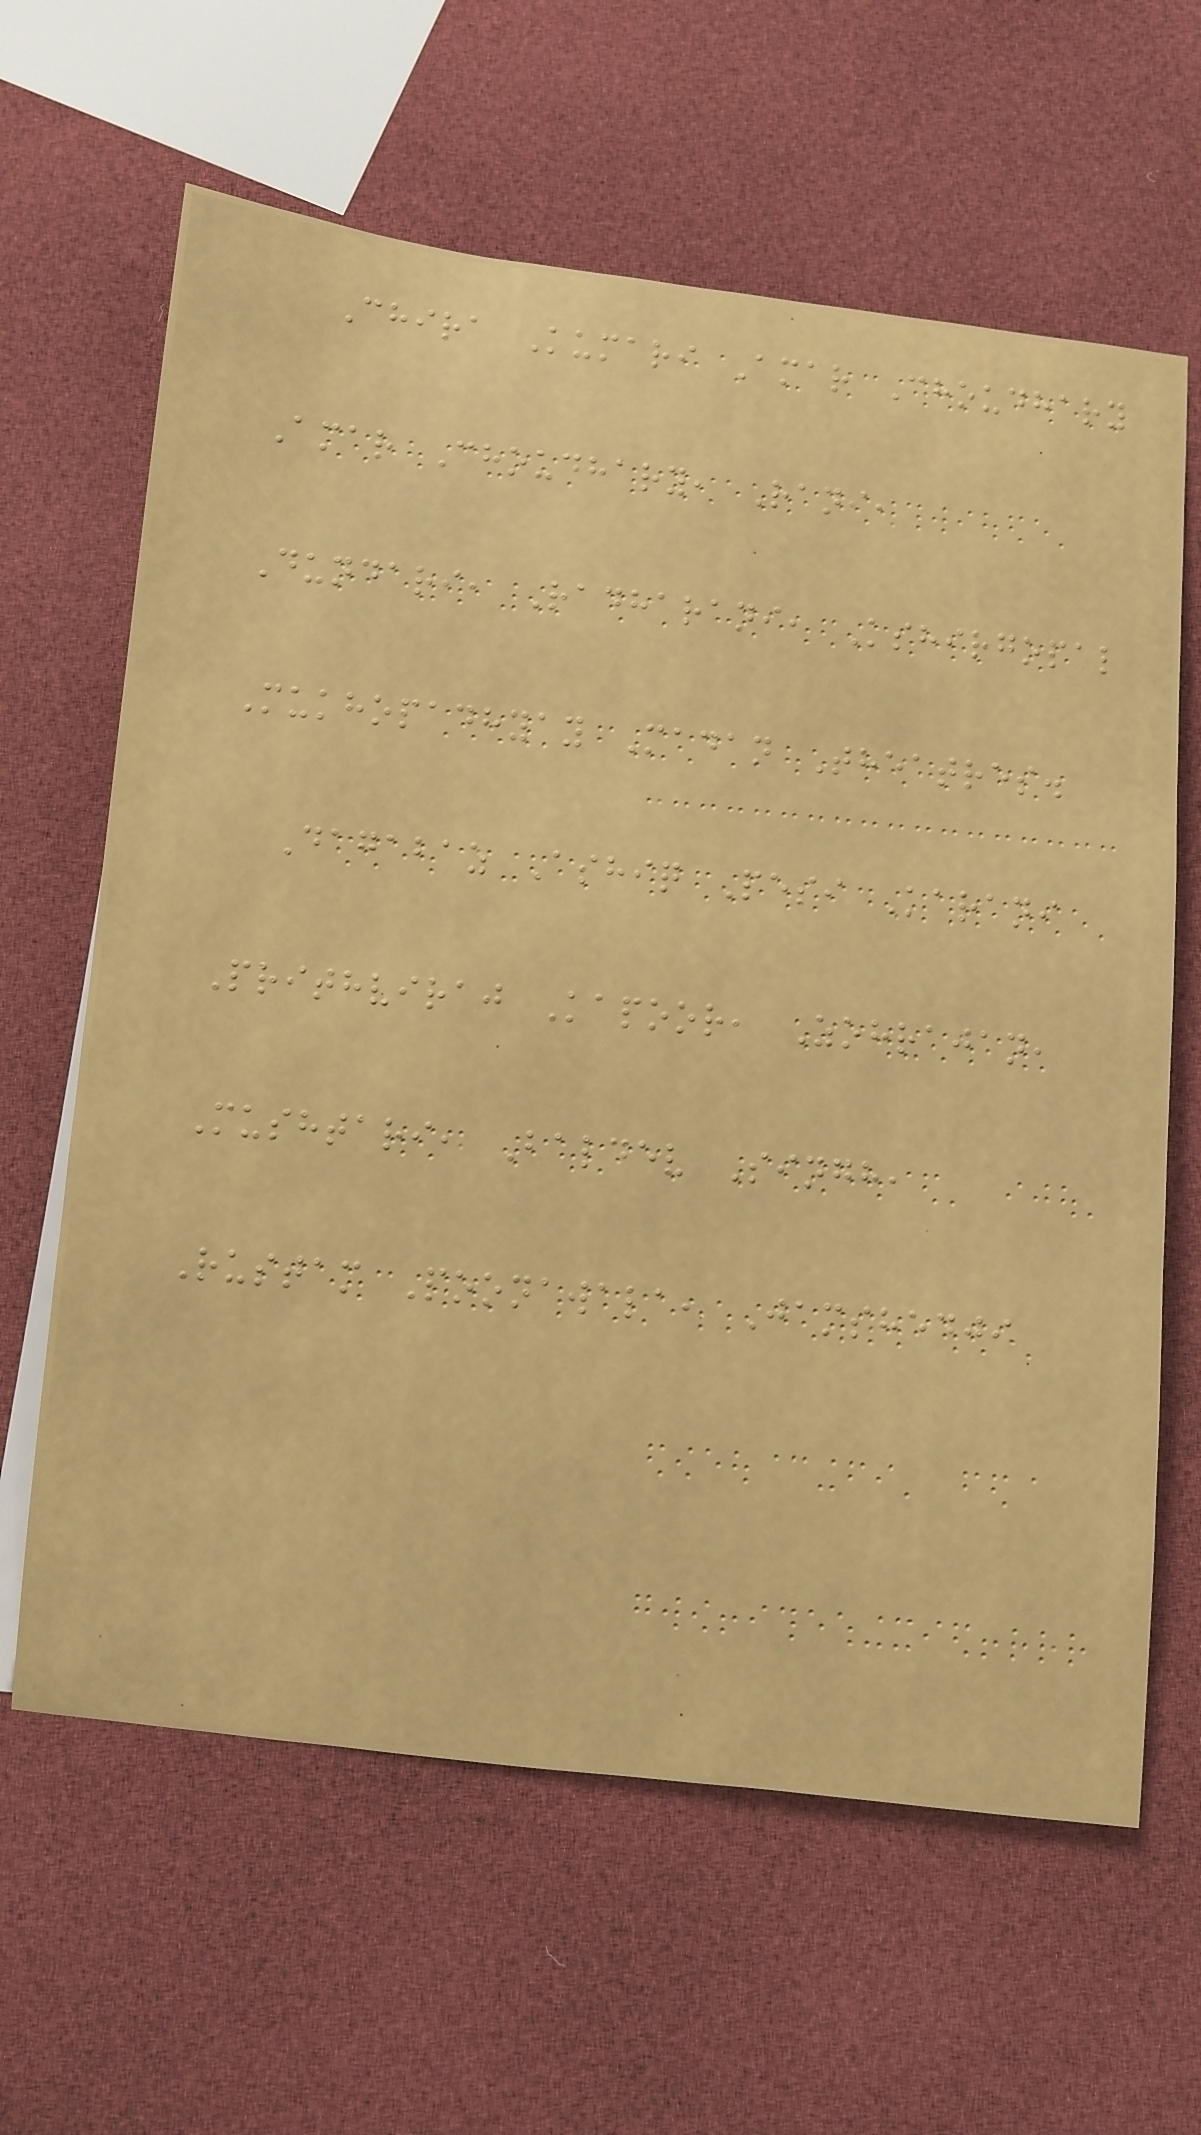Chira Kumari Amar Choudhary
Amar Choudhary, Rani,
Dundari, Radharani, Kshirgopal
Mukhopadhyay Madan Theatres.
Dagabaz Ashiq Pesi Karani
Prithviraj Kapoor, Zohrajan,
Mushtari, Baldev Singh,
Rustam Poonawala, Jamshedji
